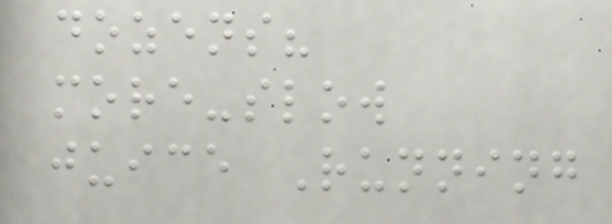dozens?
more-slow
juice Running
